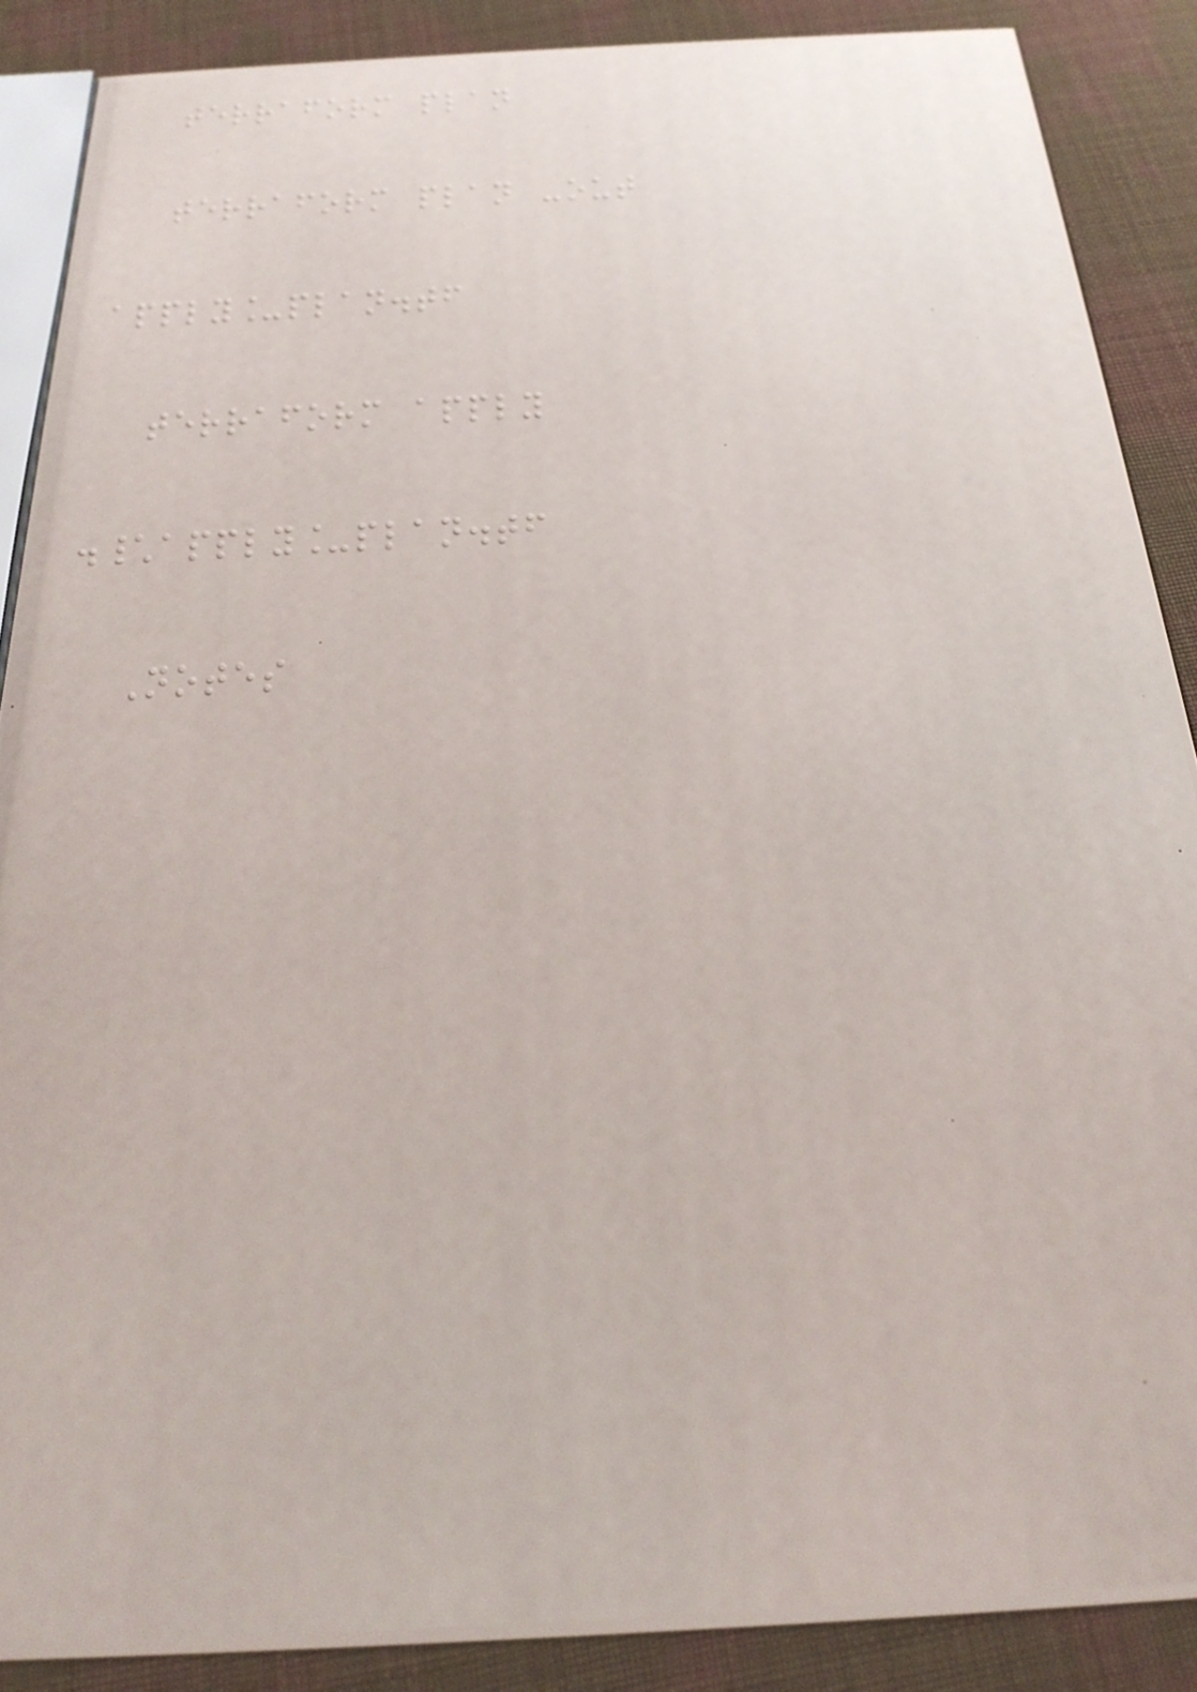terraform plan
terraform plan -out
apply_plan.tf
terraform apply
.\apply_plan.tf
Notes
